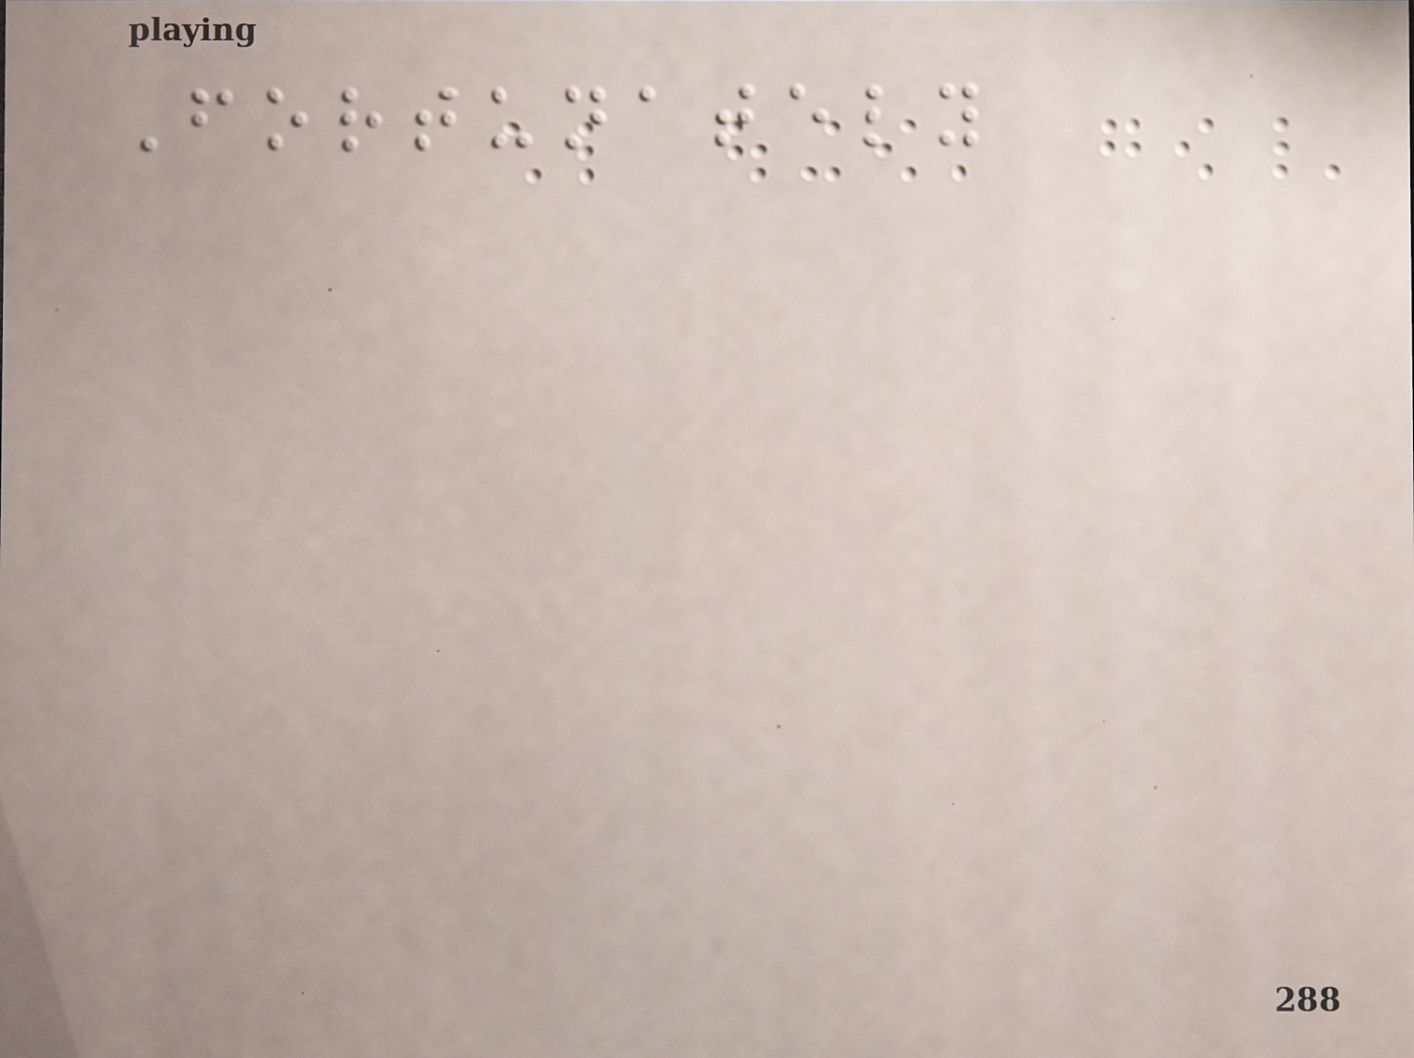Fortunately
